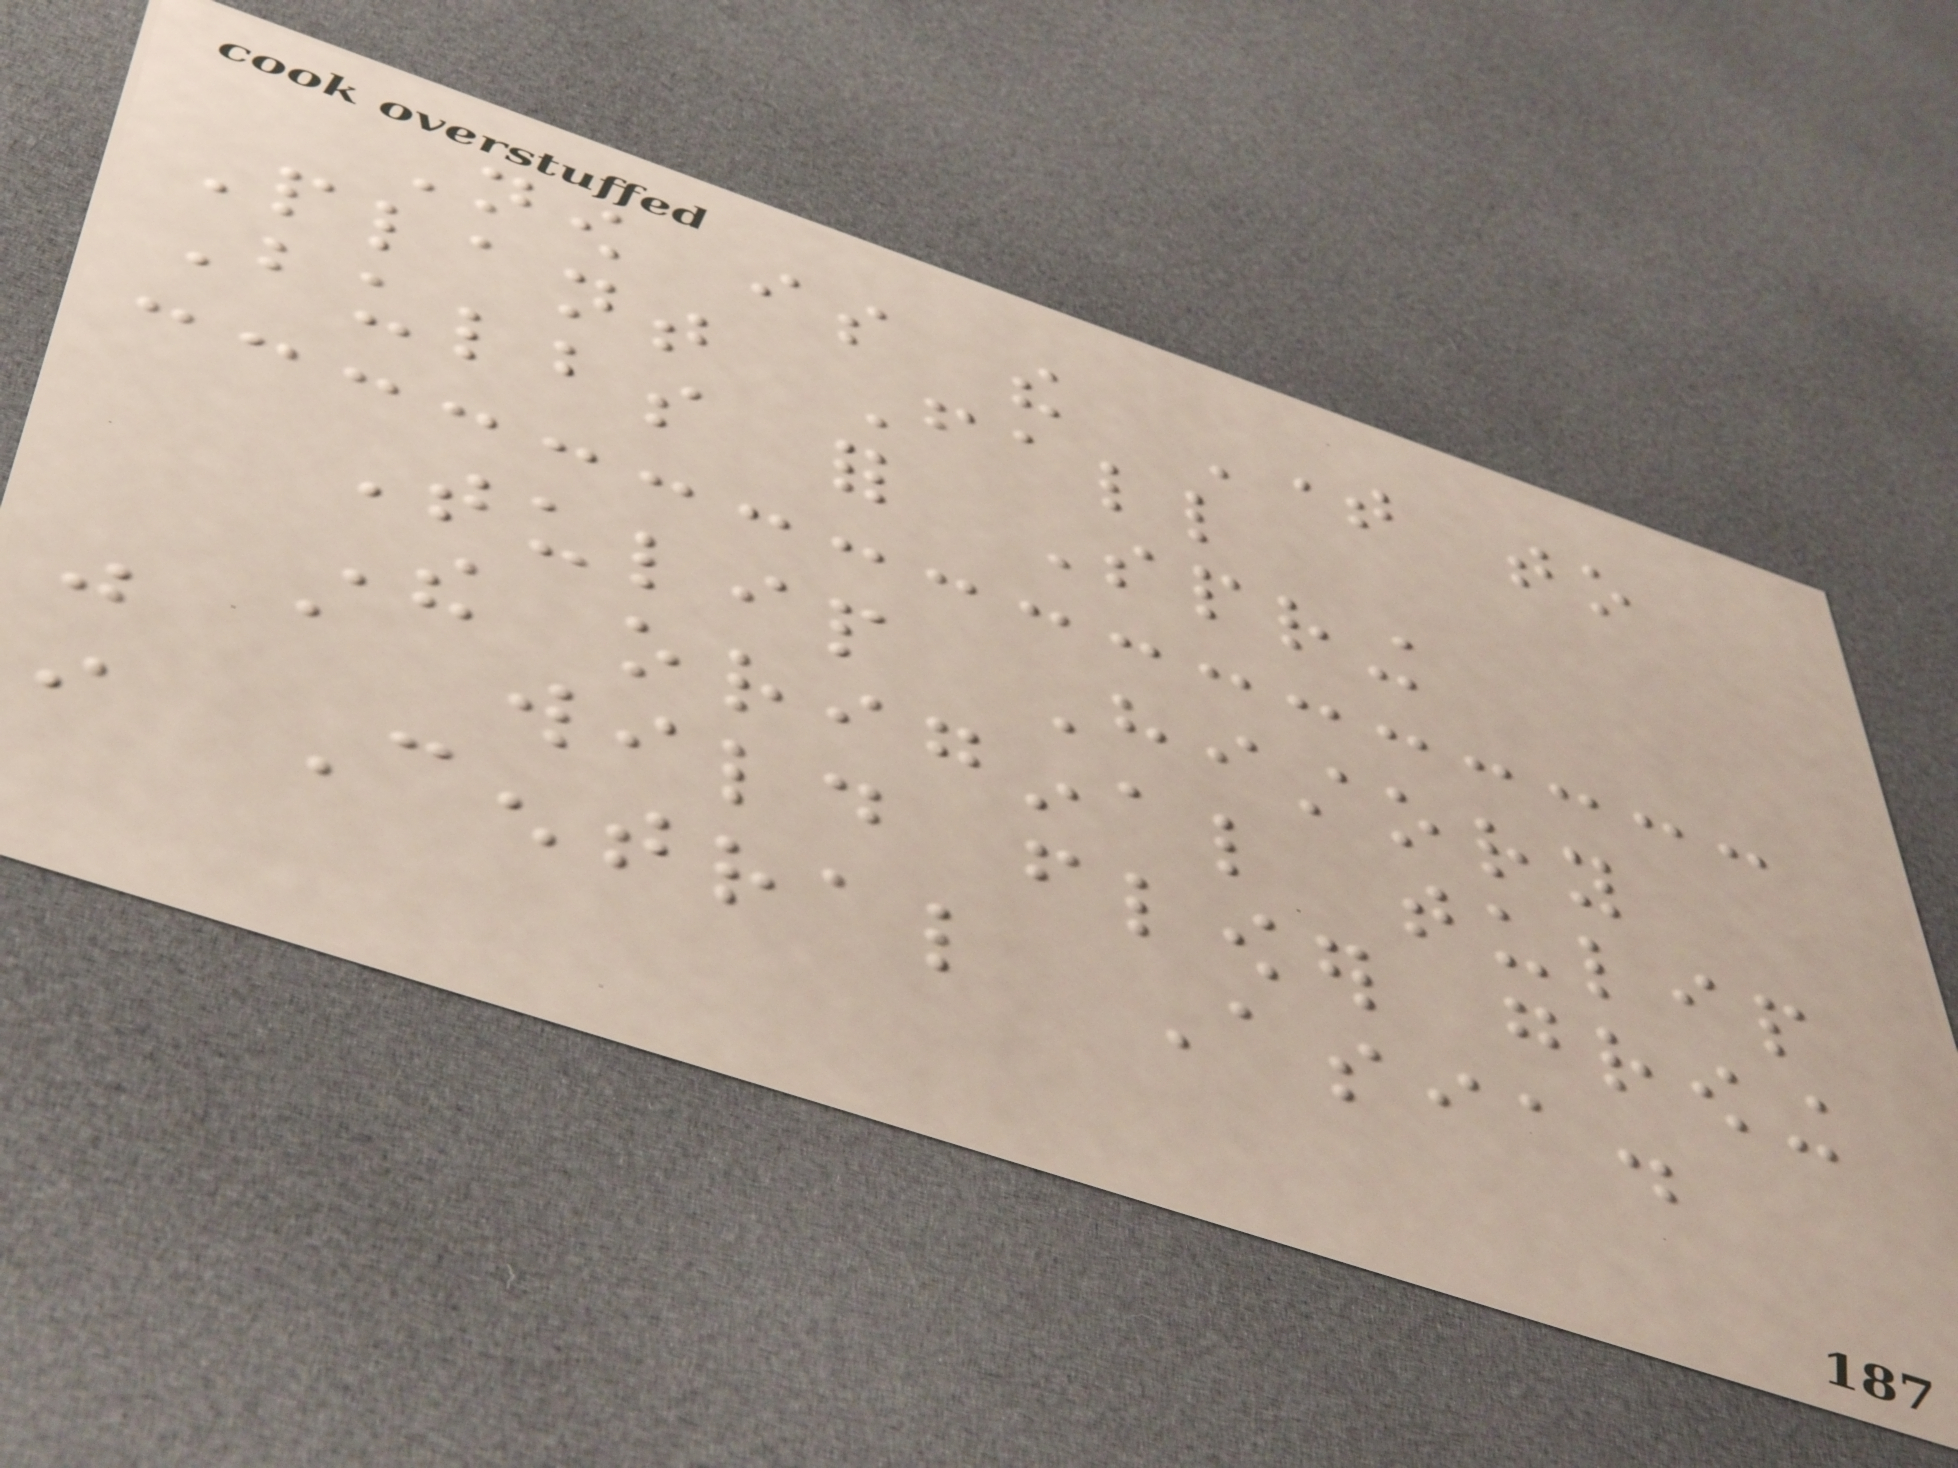Now is the Time to
Plant Fall
Bulbs for Spring
Tulip History
The original tulip
was a wild flower growing
in Central Asia.
